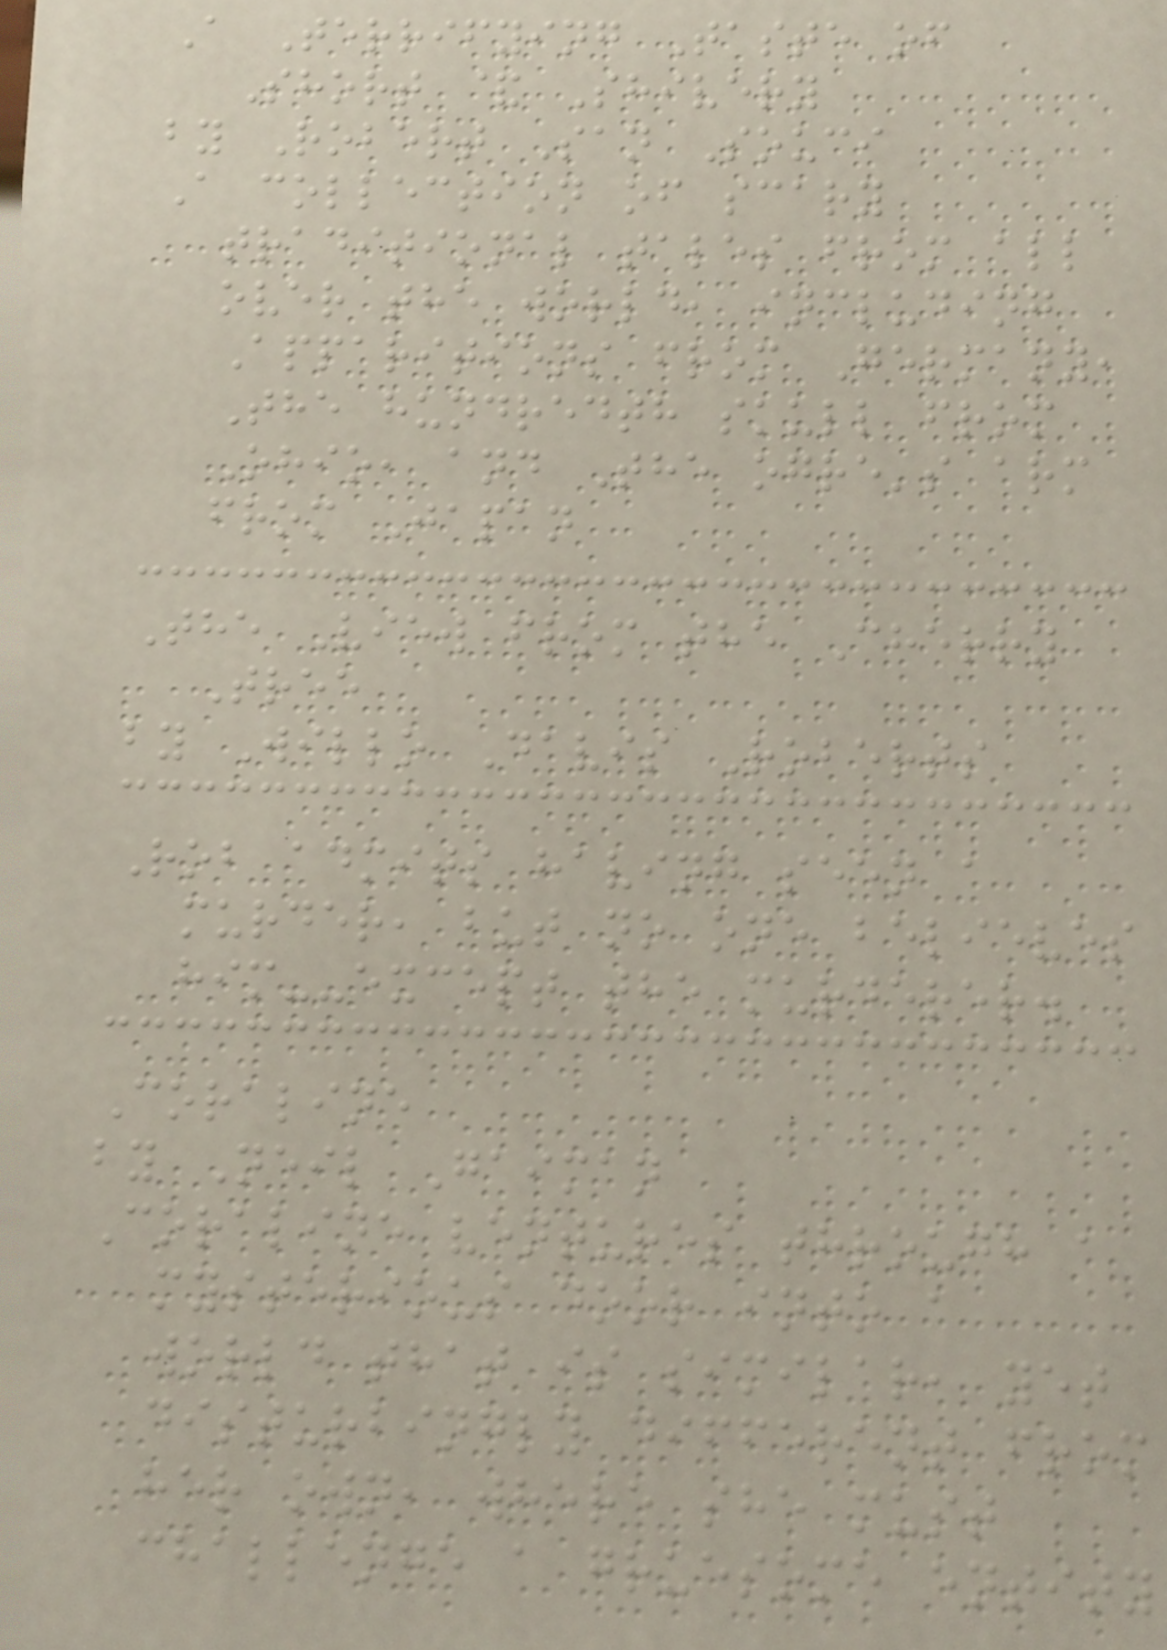A Terrifying Taste of
Short & Shivery
by Robert San Souci
A collection of scary
traditional tales from all
over the world, including
Apparitions from Germany,
The hundredth skull from
Ohio, and The ogre's arm
from Japan
The View from the Cherry
Tree
by Willo Davis Roberts
Rob admits having seen a
murder, but no one believes
him--except the murderer.
Coraline
by Neil Gaiman
Coraline ventures through a
mysterious door into a
world that is similar, yet
disturbingly different from
her own, where she must
challenge a gruesome entity
